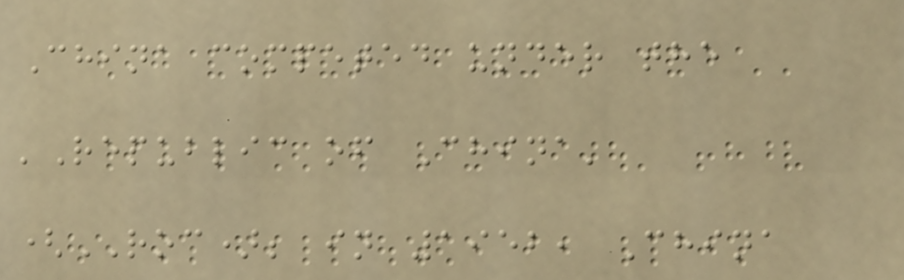China competed under the
'Republic of China'
(ROC); in 1952, China
